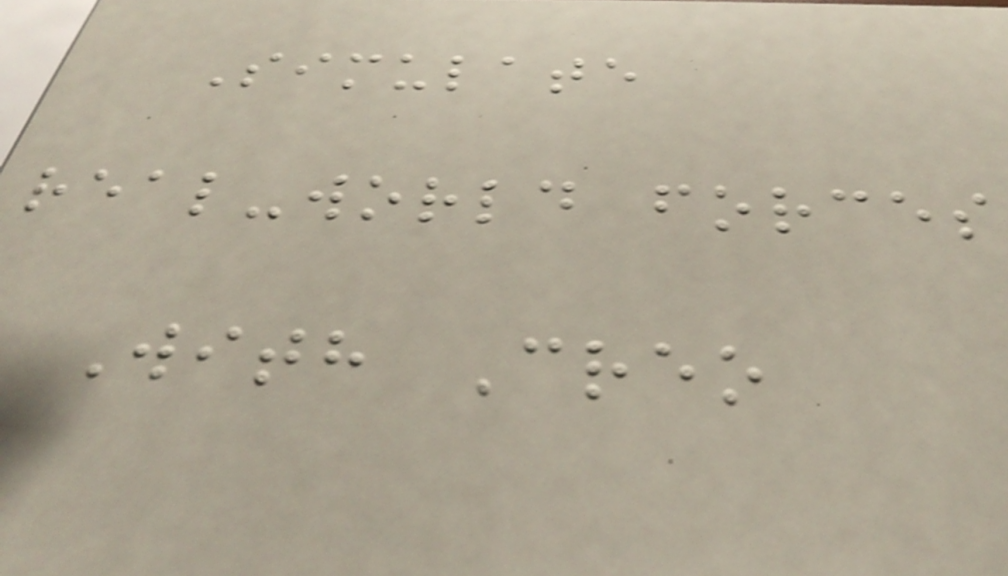Simulate
real-world forces
With Creo
